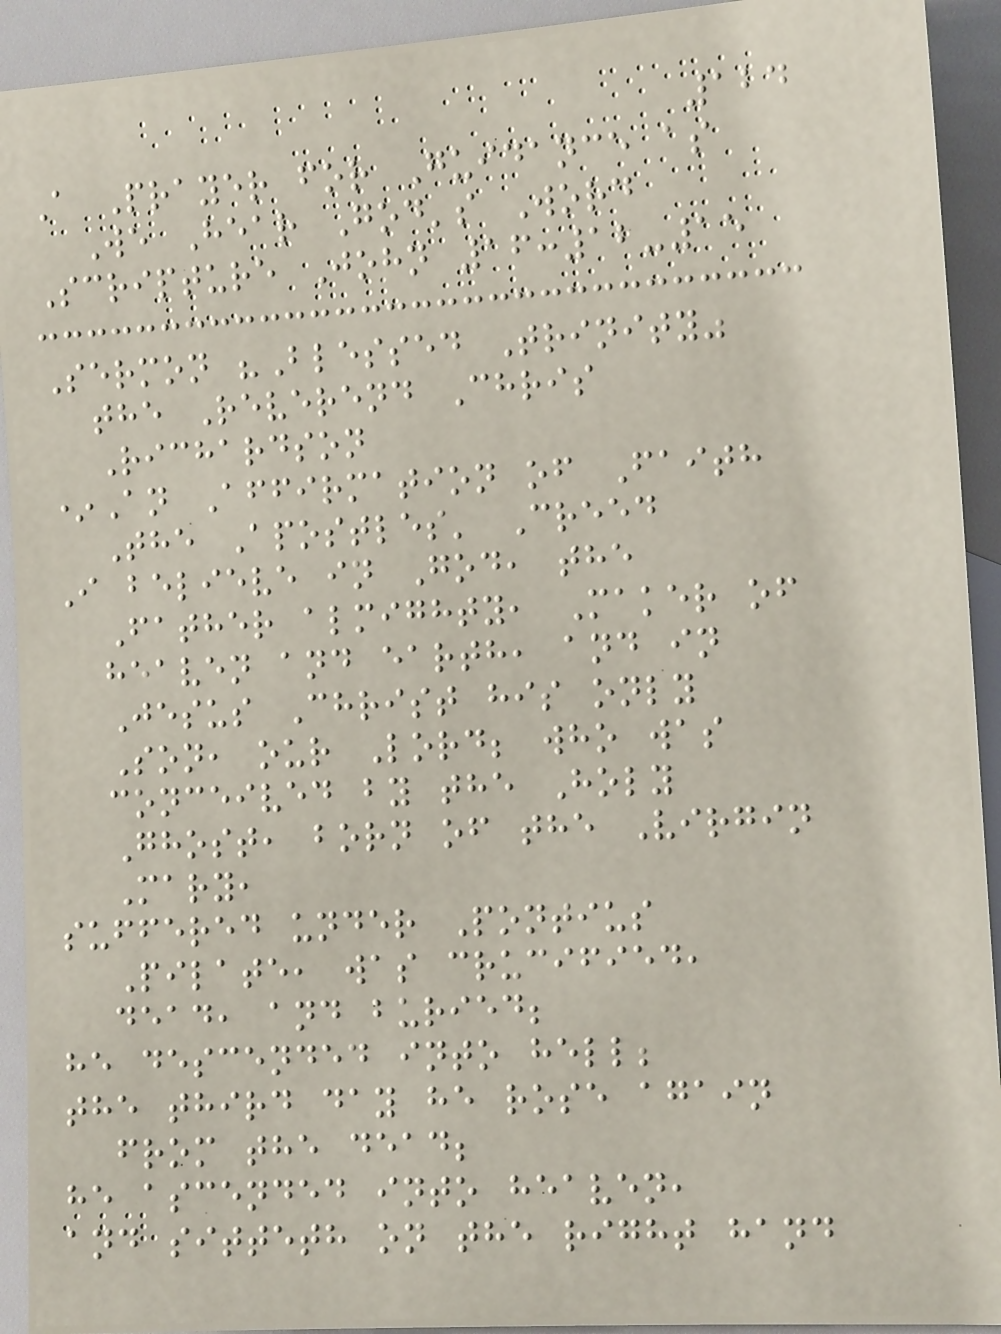124
A Prayer for Guidance as
We Hear God's Word
Scripture John 16:12-15
Sermon "Blessed Trinity"
the Reverend Chris
Richardson
*An Affirmation of Faith
The Apostles' Creed
I believe in God, the
Father almighty, Maker of
heaven and earth, and in
Jesus Christ his only
Son, our Lord; who was
conceived by the Holy
Ghost, born of the Virgin
Mary,
suffered under Pontius
Pilate, was crucified,
dead, and buried;
he descended into hell;
the third day he rose again
from the dead;
he ascended into heaven,
and sitteth on the right hand
